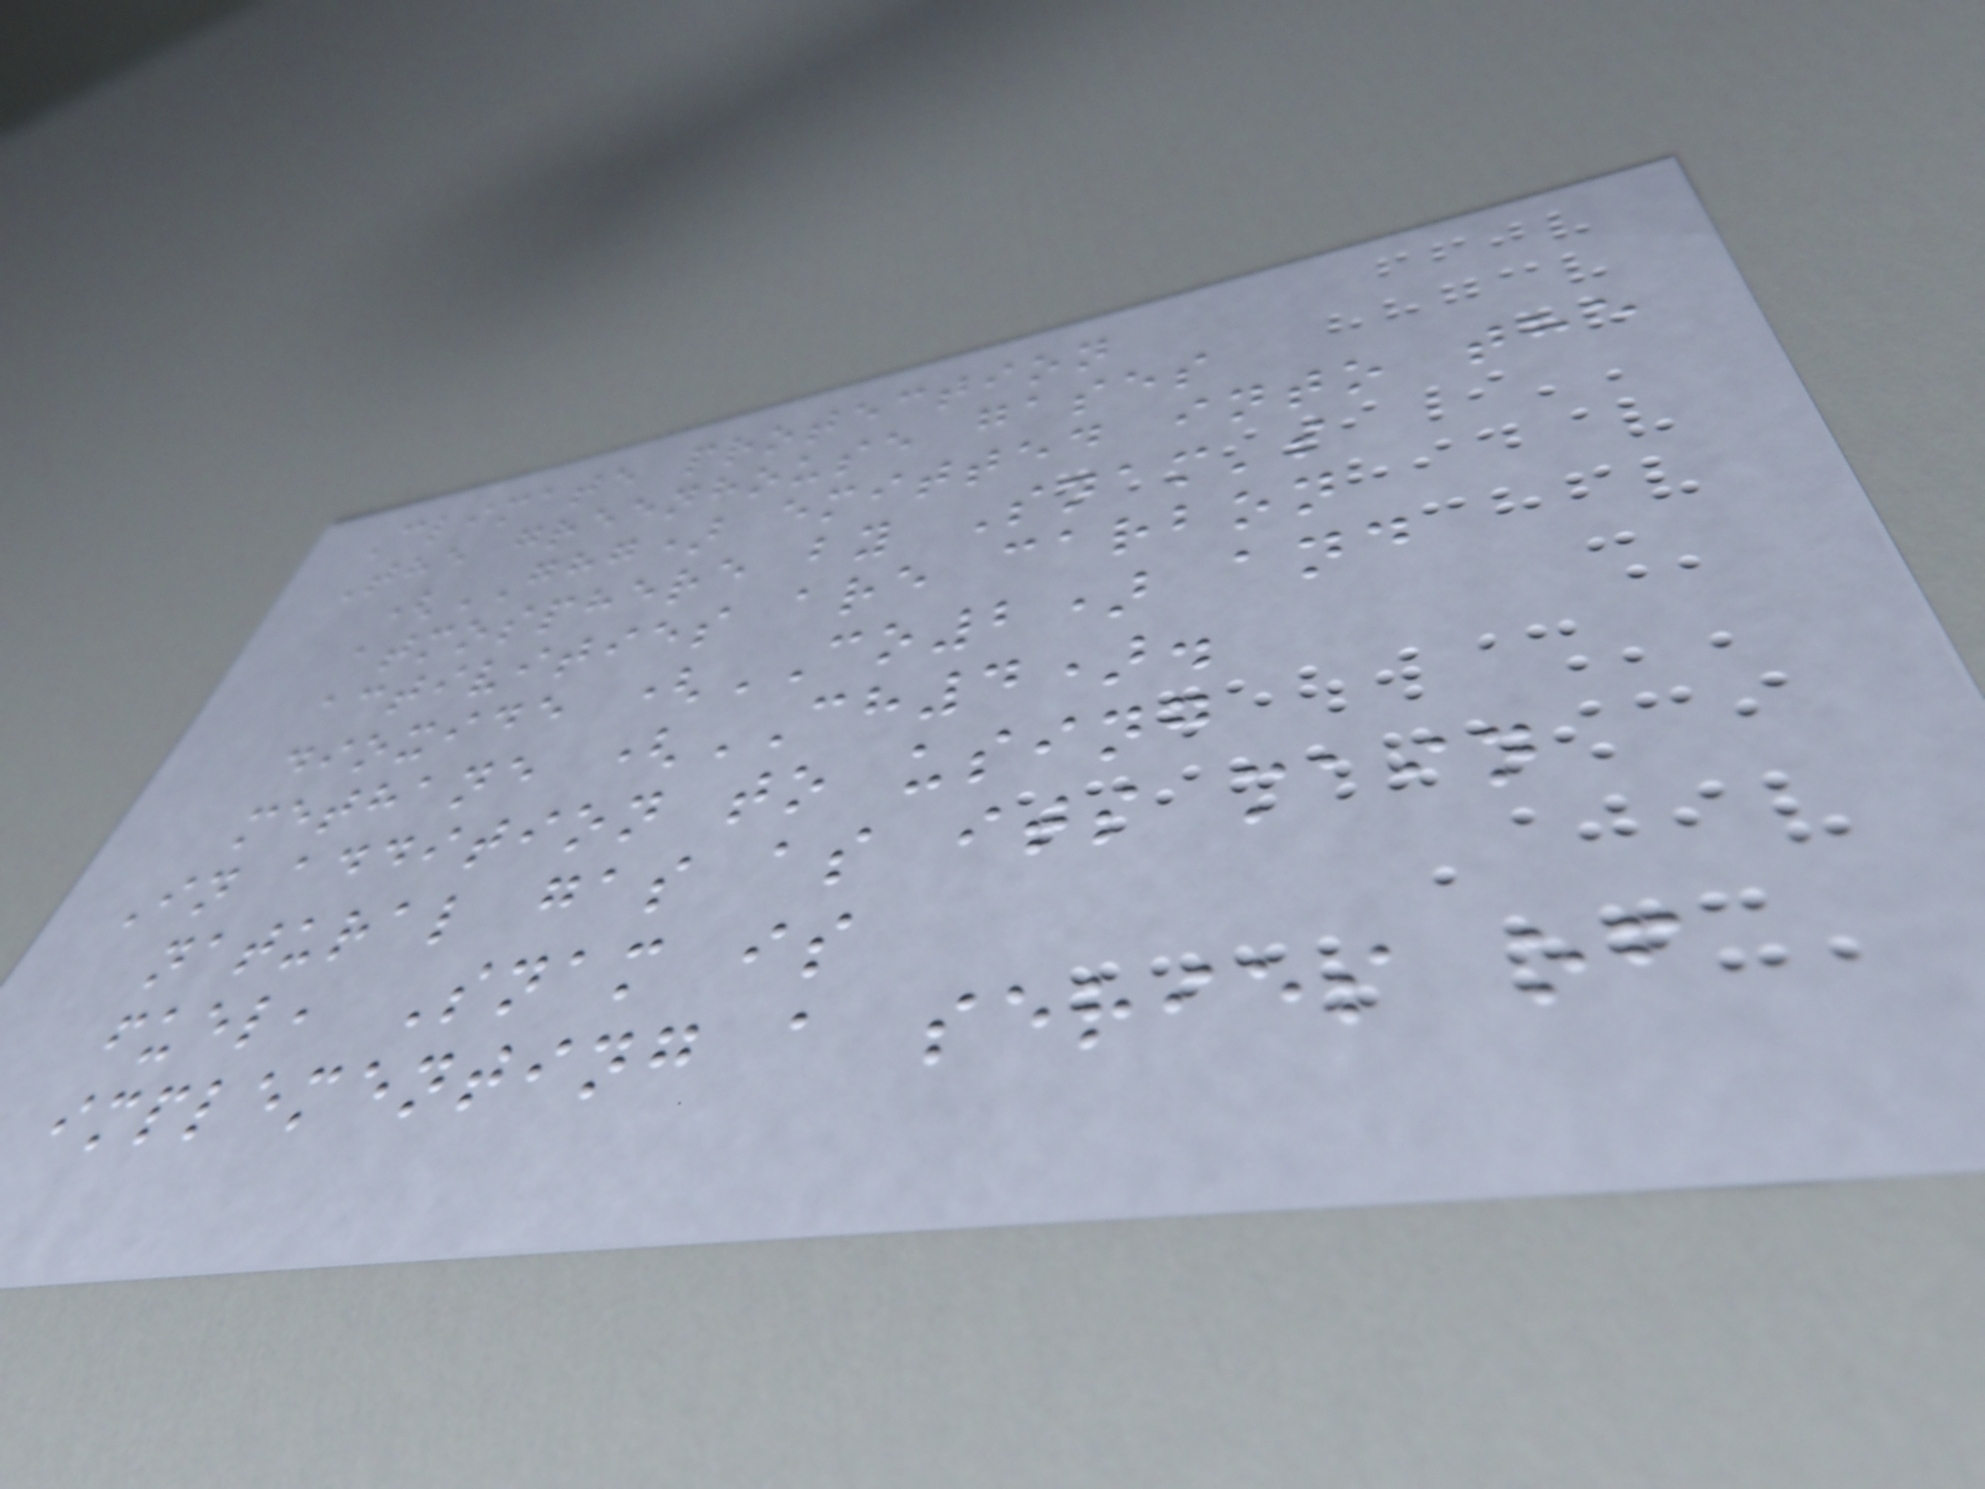Climate protection
The greenhouse gases
(GHG) emitted into the
atmosphere by Snam's
activities are carbon
dioxide (CO2) and
methane (CH4).
In addition to using
natural gas as its main
fuel, Snam is
implementing a series of
